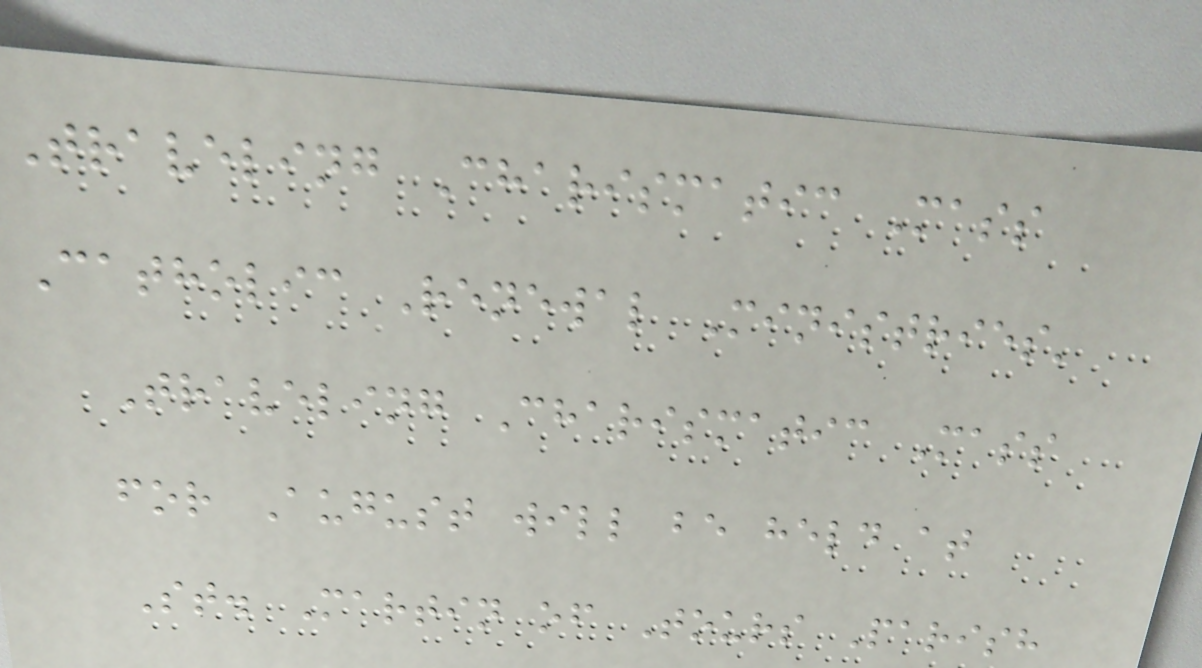Traveling Charismatic Mass
Catholic Renewal Ministries'
Traveling Charismatic Mass
for August will be held at
St. Martin of Tours Parish
